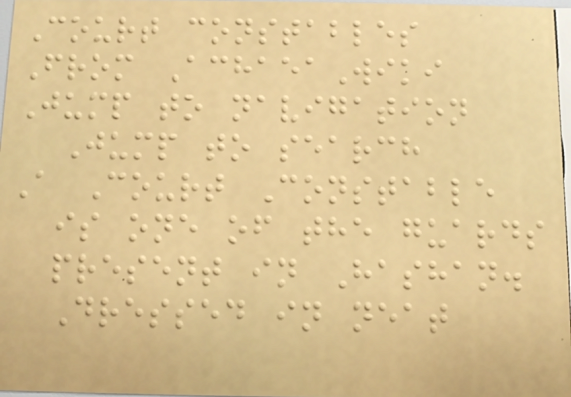Court constables
From AchaeaWiki
Jump to navigation
Jump to search
A Court Constable
is one of the guards
present in Hashan.
Dressed in neat
